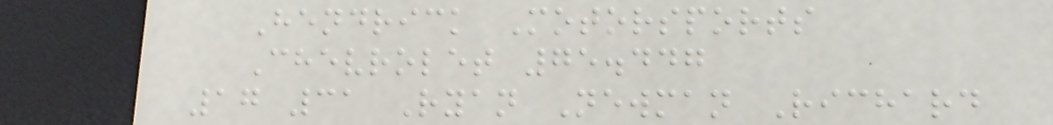Hendrick Motorsports
Chevrolet 75.447
17 31 Ryan Newman Richard
